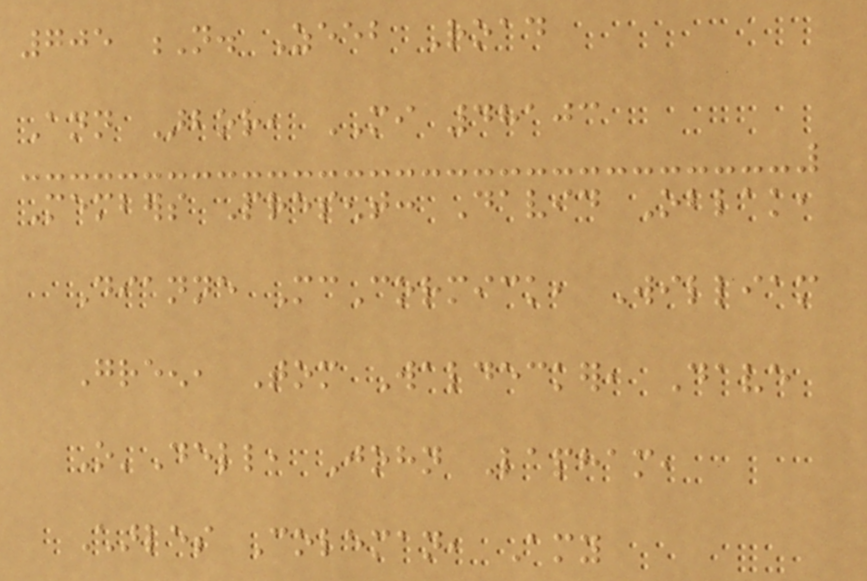705 N. Zeeb Road
Ann Arbor, MI 48103
Members Present: David Oblak,
Dianne McCormick, William
Green, Tom Waldecker, Dave
O'Dell, John Lapham,
Charles Coleman, Amy
